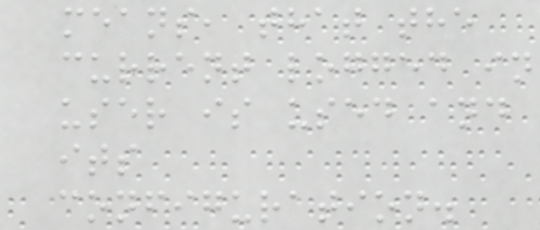means, that the
current logged in
user is used and
its
configuration.
